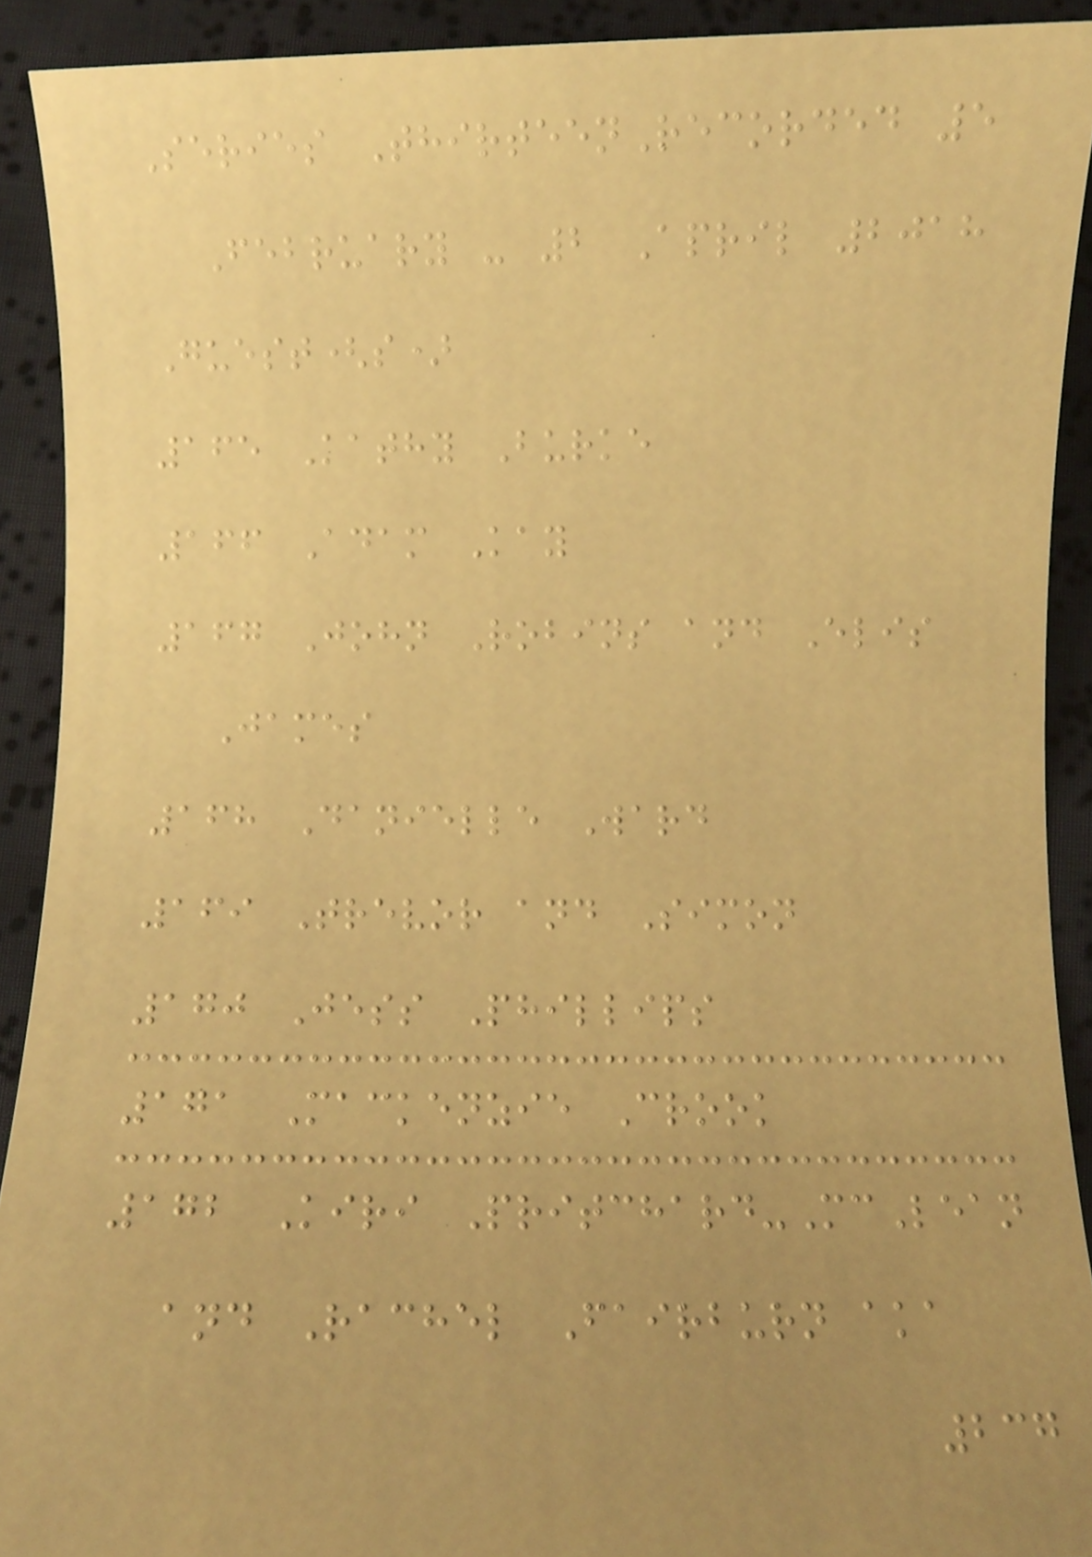Series ThirteenRecorded 5
February - 2 April 2018
Guest(s)
165 Kathy Burke
166 Adam Kay
167 John Robins and Elis
James
168 Danielle Ward
169 Trevor and Simon
170 Jess Phillips
171 Mackenzie Crook
172 Kiri Pritchard-McLean
and Rachel Fairburn aka
237
